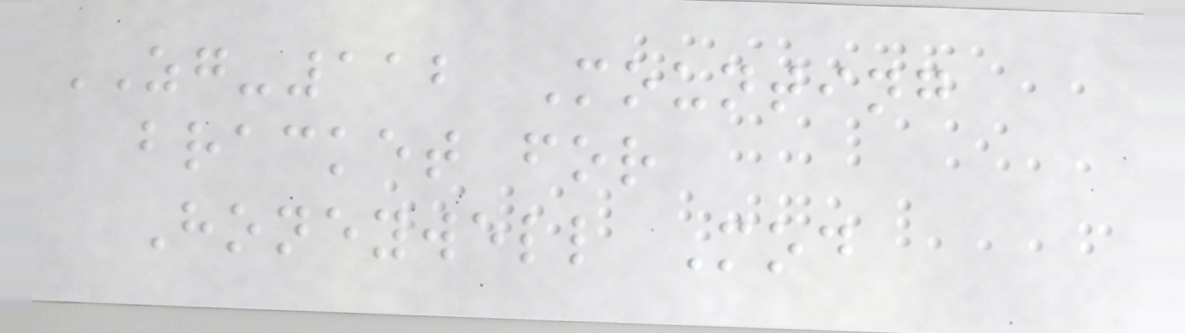ZG-112 Mounting
bracket for
Honeywell Mod
